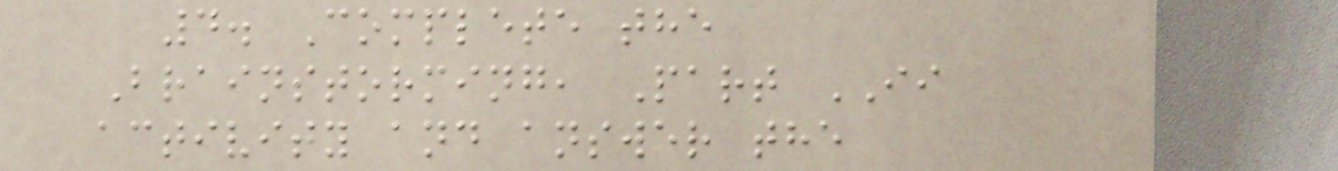4. Complete the
Brainstorming, Part II
activity and answer the
